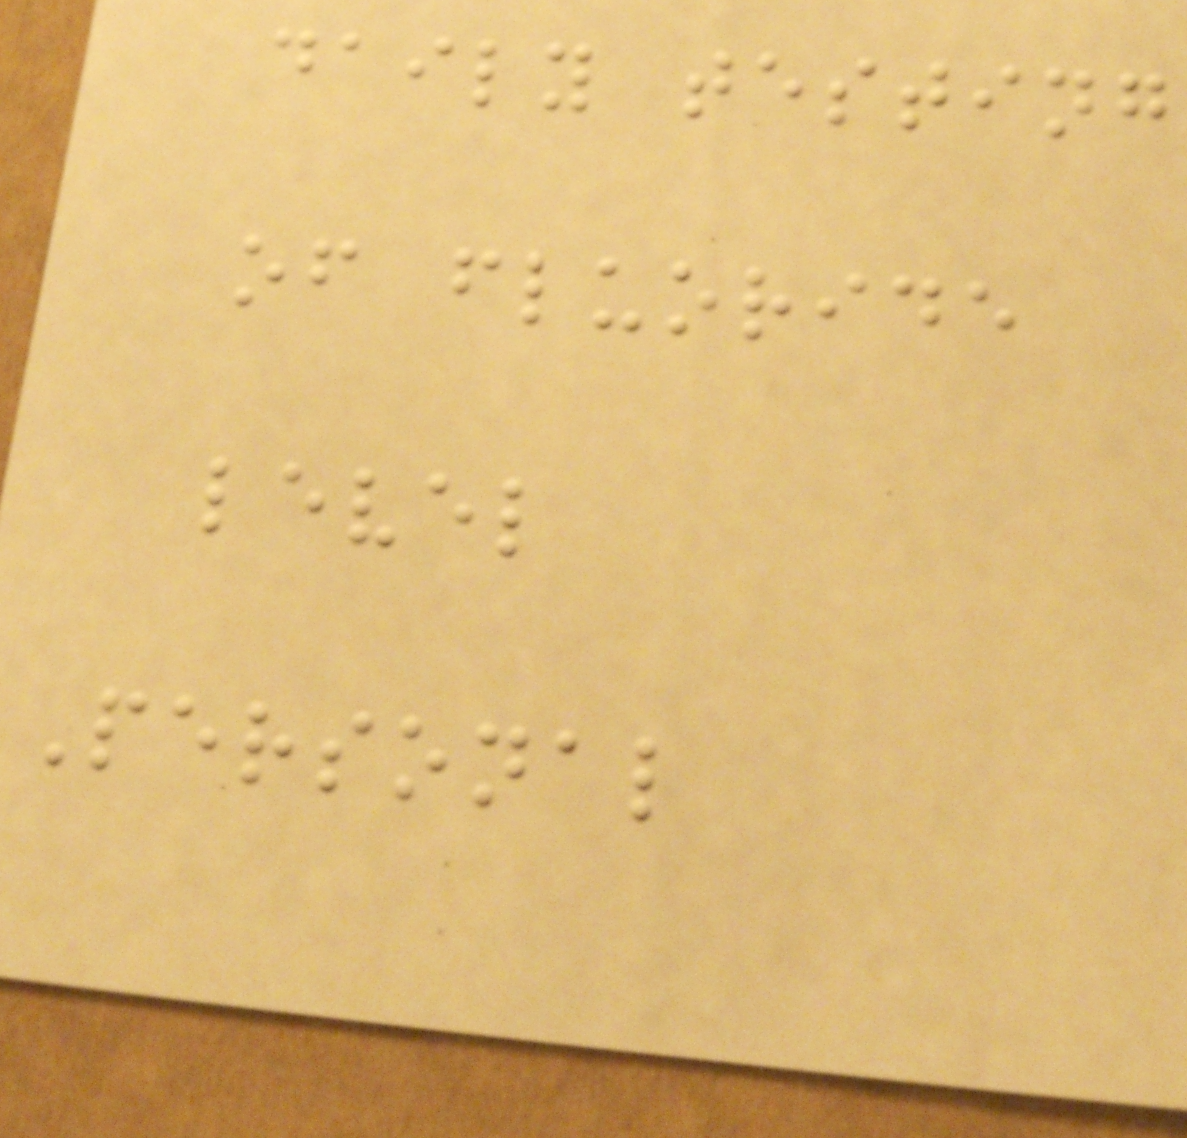daily testing
of fluoride
level
Personal
